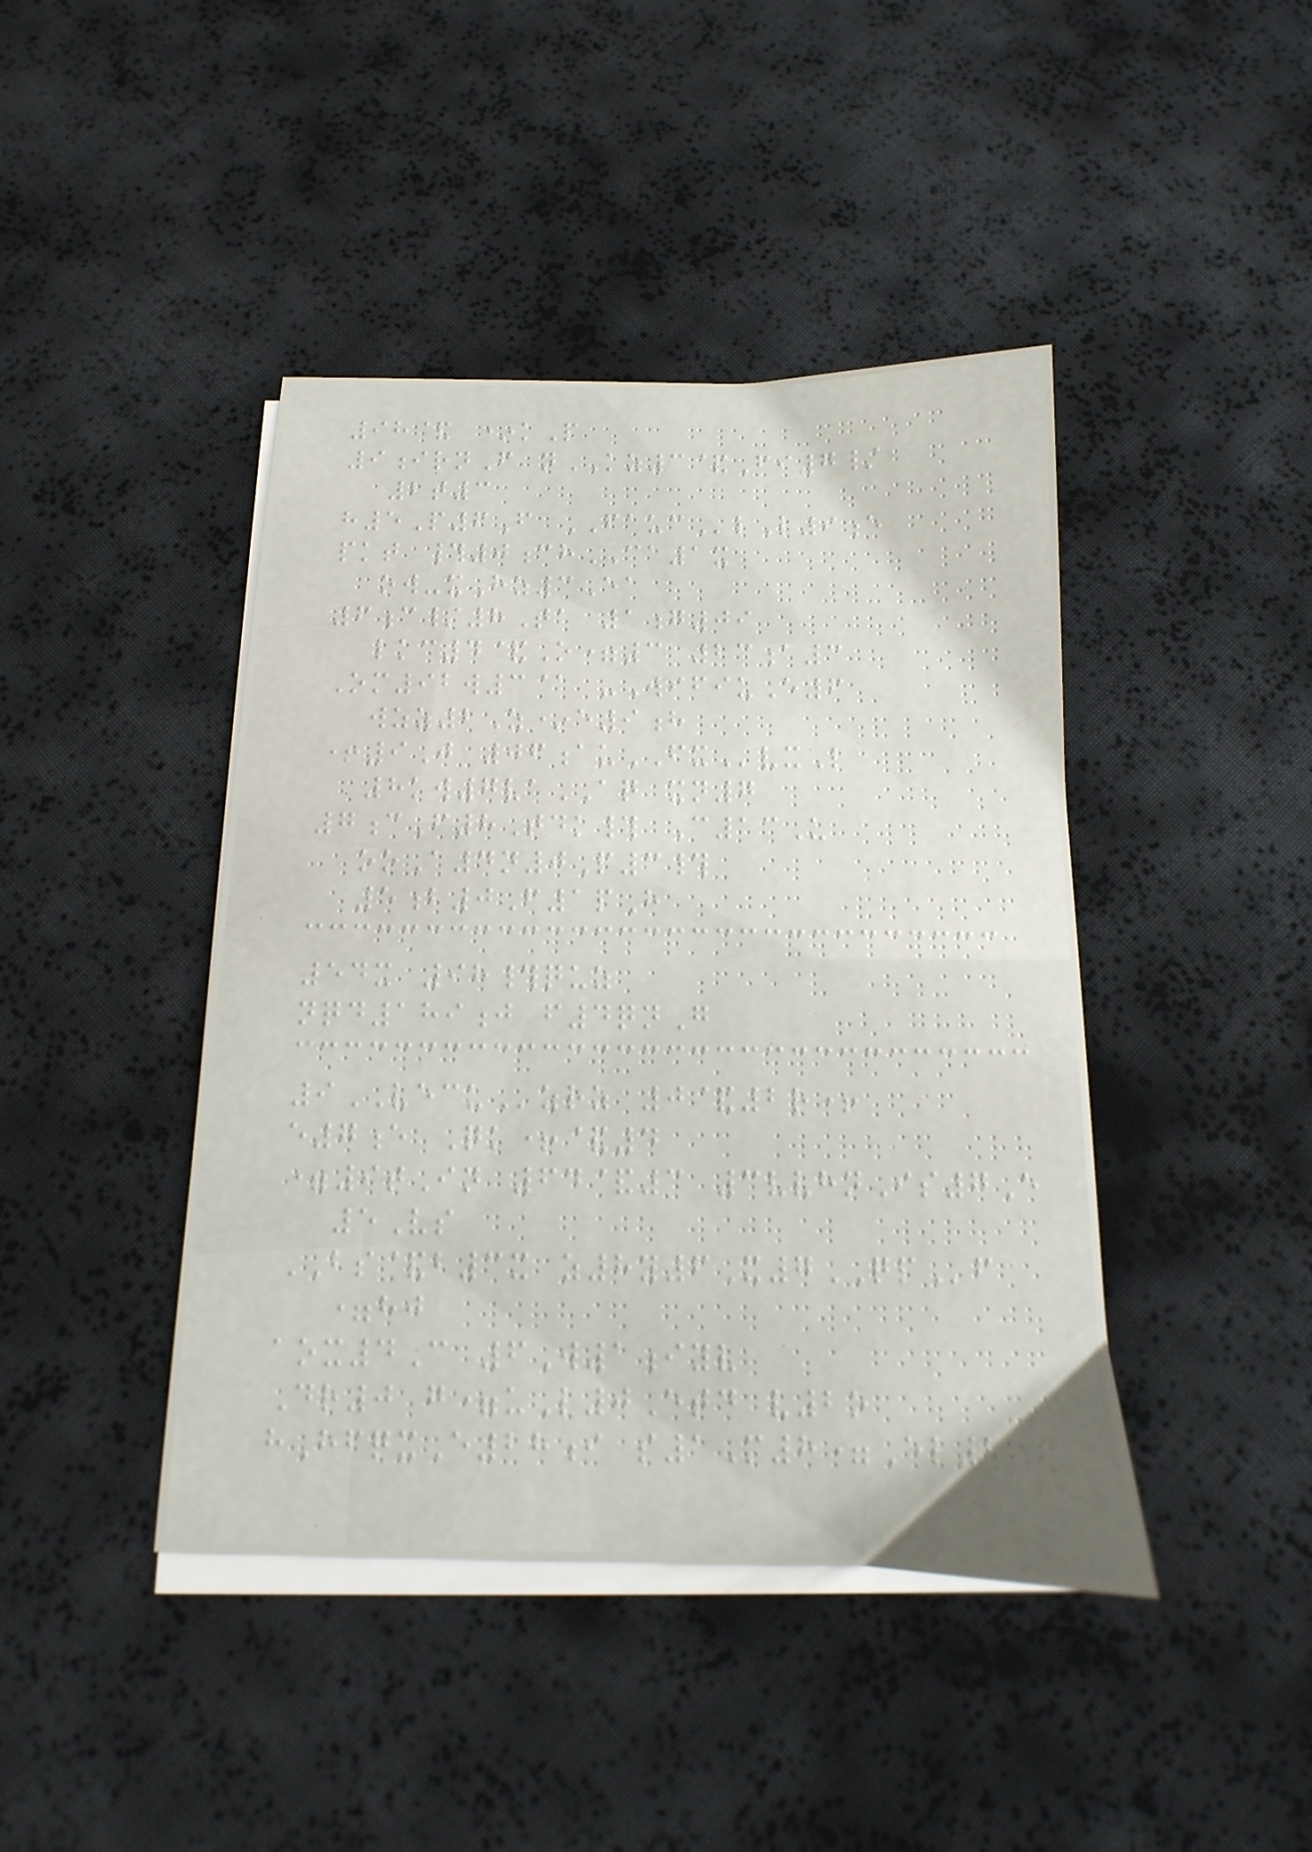98& *kP
9irnF nKZ3&Fi7/
2t3
h5P6F FAUClL9e
pkt #0chCA1x
ow-xHz3Ea
6c/8Ta 1g09
lkc4&O=3 23a3
Om92w3@ -WifiuE6
wzz2Z*e9h
+9J 06auFXvxL
8kw7vaAQ xn7
7cF8Tdk# C13U
ooA4n0P3#
5b0F1pH
54x 98#quz
nqd189j f4qnG
9VECUzrz 0&2r+
e7e Qk+&4
=9tIn 64&3 3vvhnIs7E
5Vs
BS&b3x z8y6X7QPf
=hj
aox4C 6W1iyv
Dr0 g=uL0Etd v2o
hHfqxE28i s1M8=El2c
